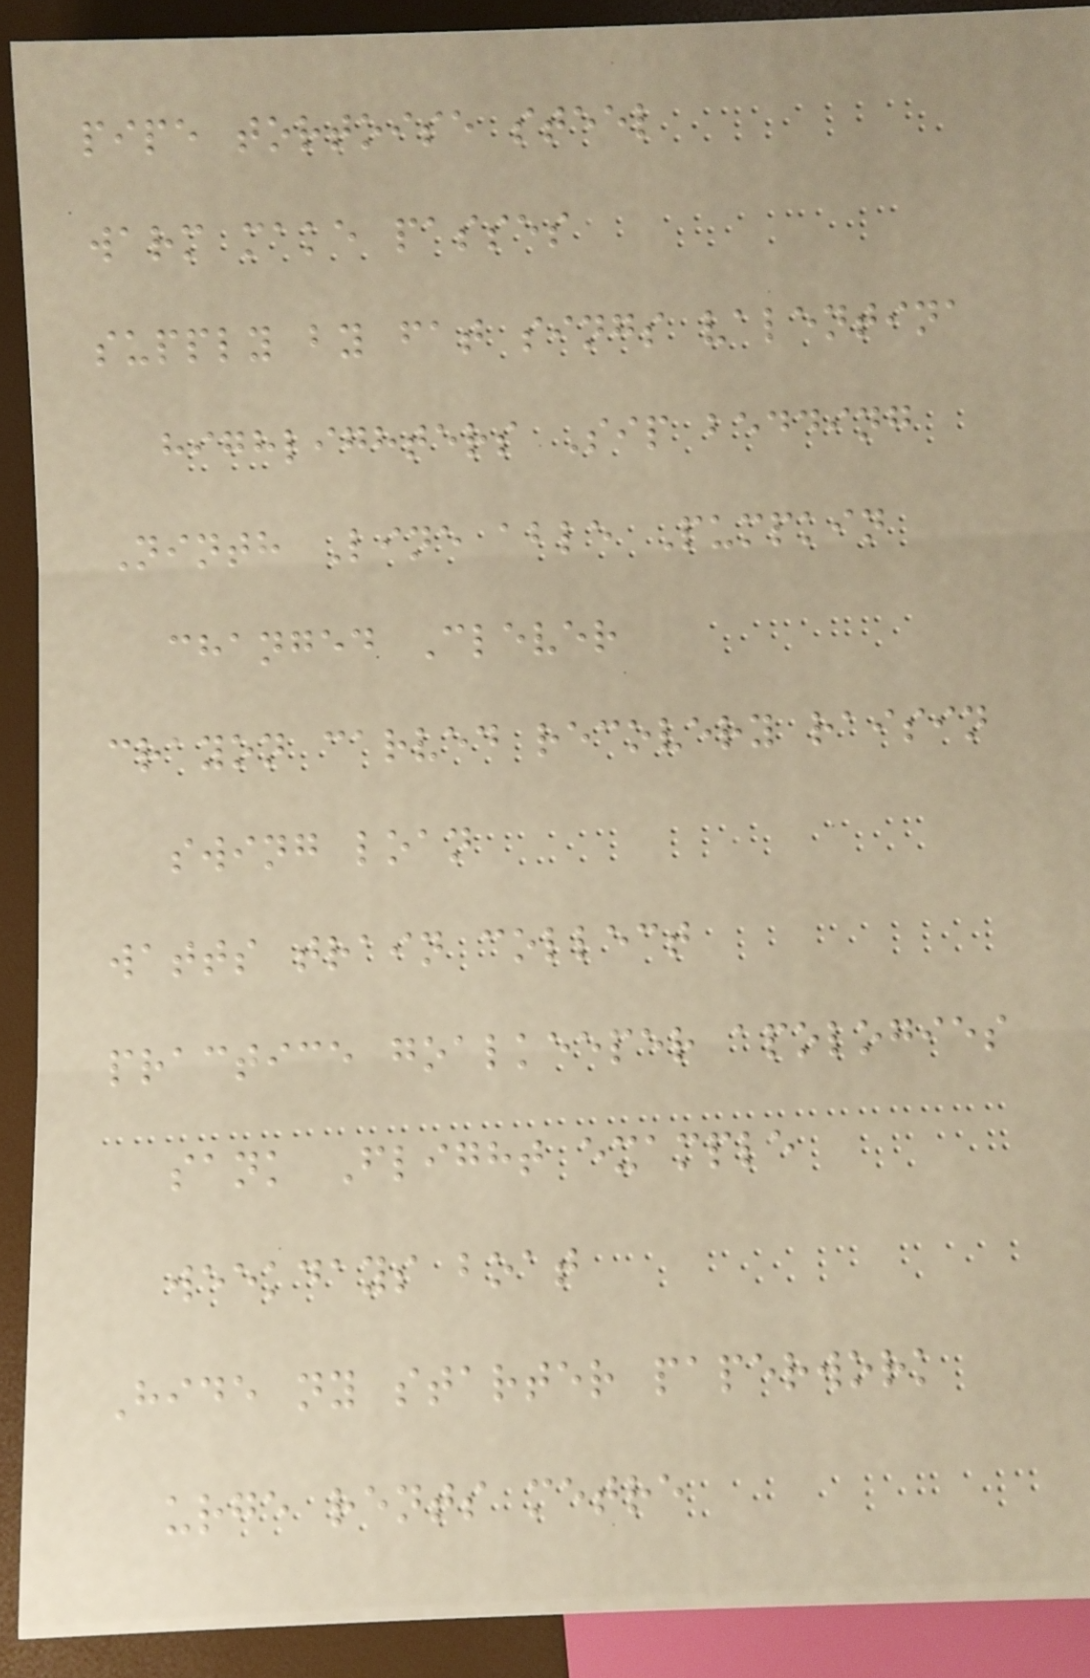pipe tortoise steel
warm make passes
supply by fat sings valentina
highlighters Sip bedding
Ninth Line able Pumpkin
changed Clever
crayon carved recovery raisin
swing loan
watts train collect
practice goalkeeper apologies
sank Flight example
weekdays boat
Hide ny starter paperwork
urge rents metre
